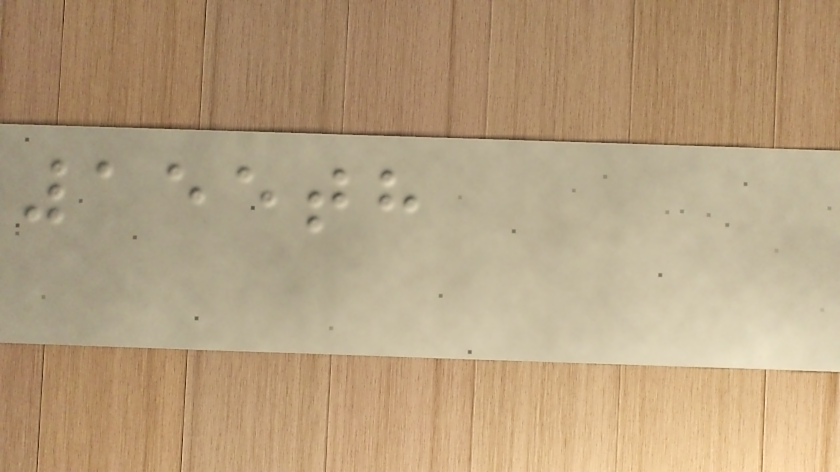155th
